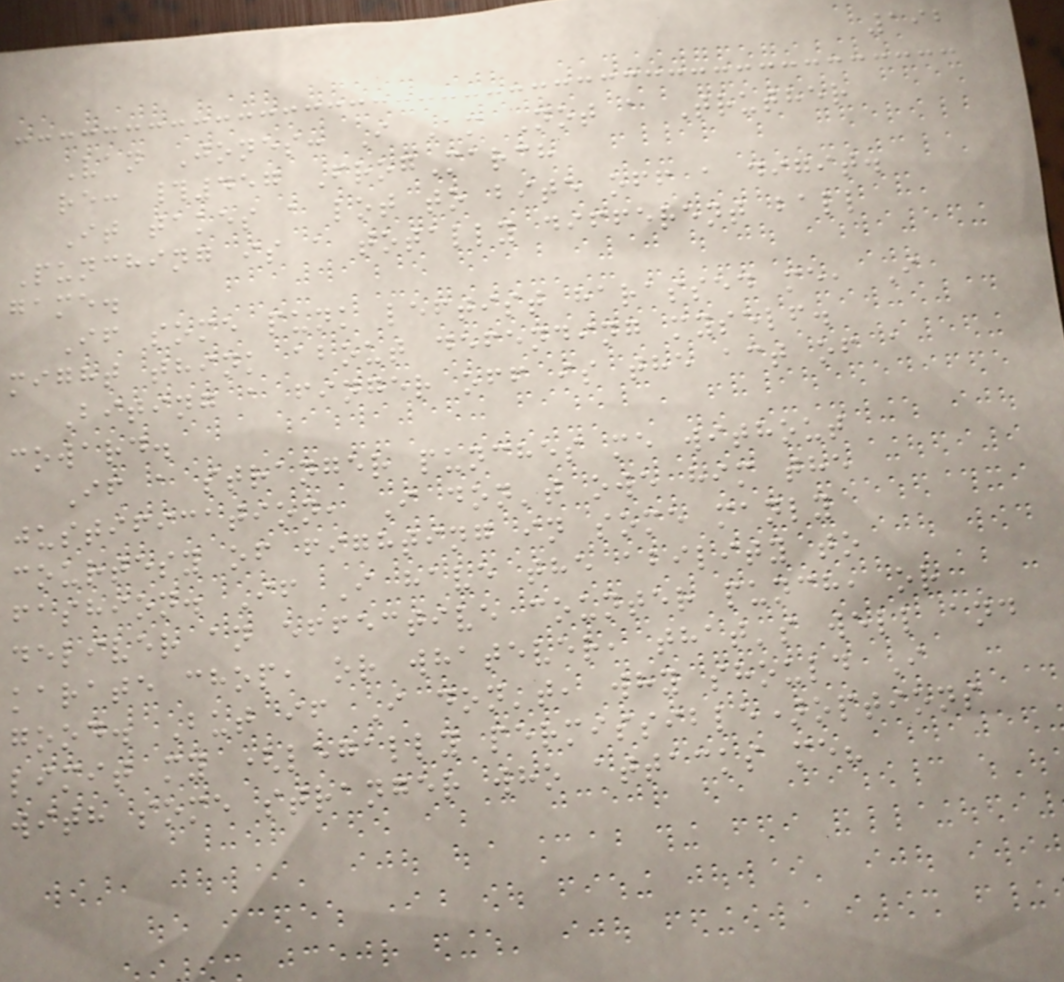192
Van Jones: I Am Not a Truther
re: #457 FrogMarch
It takes a lot to bite off a digit.
Punching is a totally different ball
game.
If some punk leftist harassed me, I
might think about defending myself.
Biting a finger off is the act of a
coward.
If a stranger punches me without
justification, I don't owe him the
courtesy of fighting in some manly
fashion. If I have the ability to
deliver an effective counter punch, or
karate chop, or whatever, that's well and
good. But if I don't, why should I
limit my (legally permissible)options
with some stranger who attacks me?
